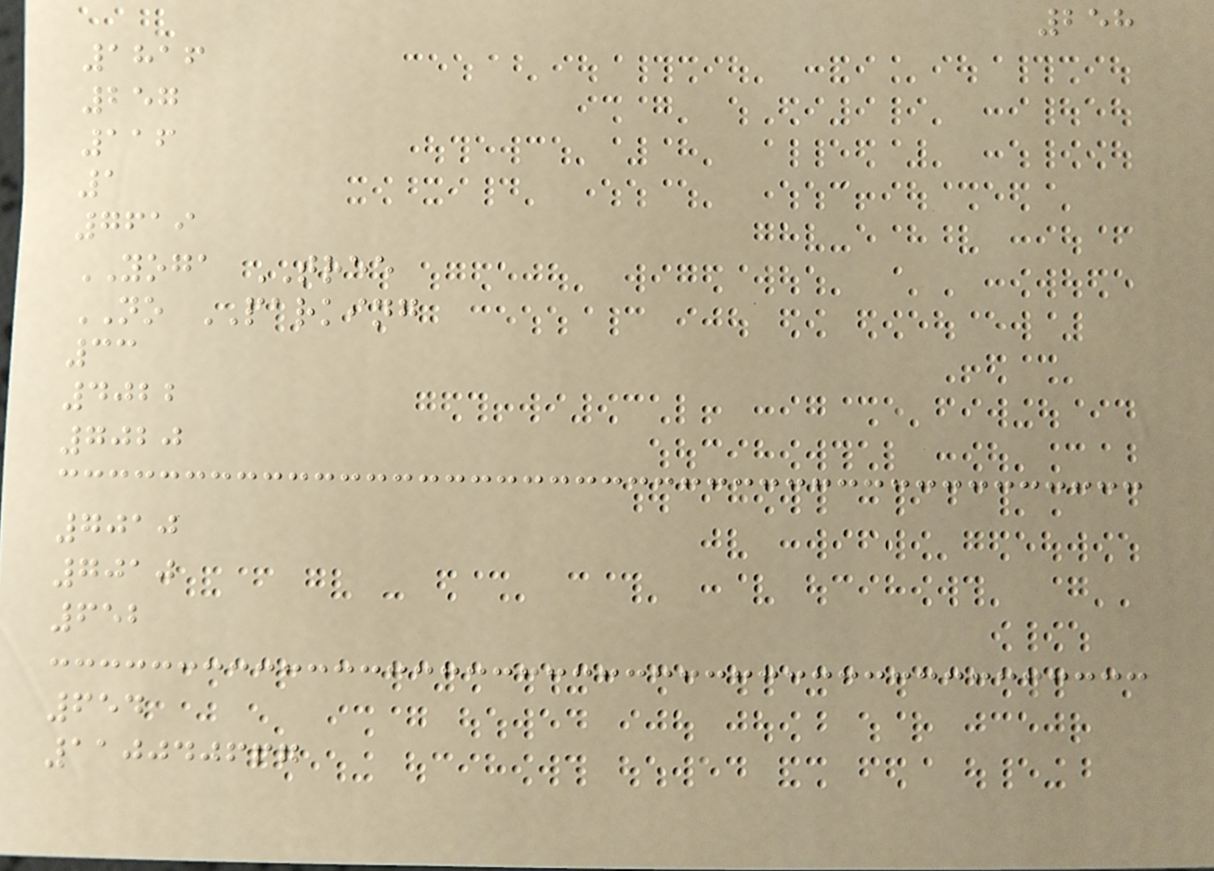258
1816
257
116
1
7619
YOGA TREE
NO PARKING
33
4022
7020
7010
7010
652
654
110040667
